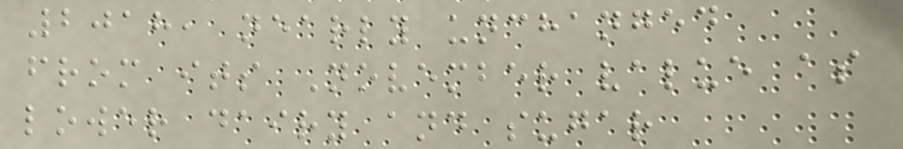2018, nearly unchanged
from its November value as
lower dairy and sugar
